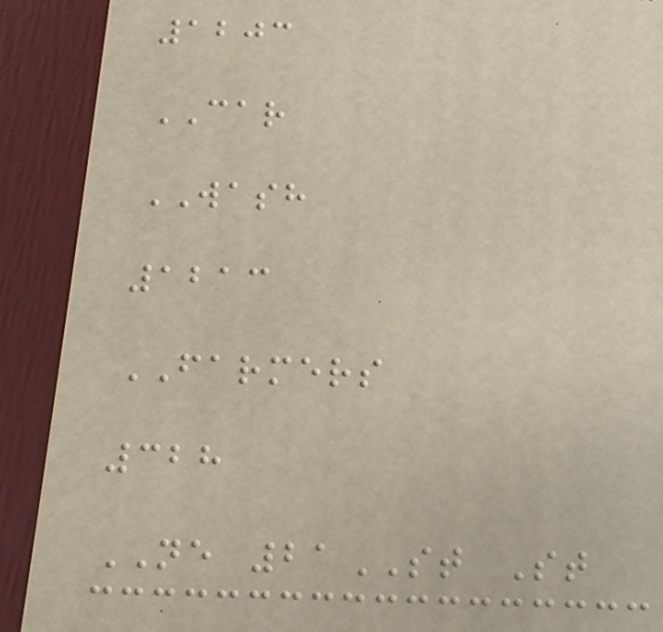1203
CAR
WASH
1213
FARMERS
328
NE 21ST St
